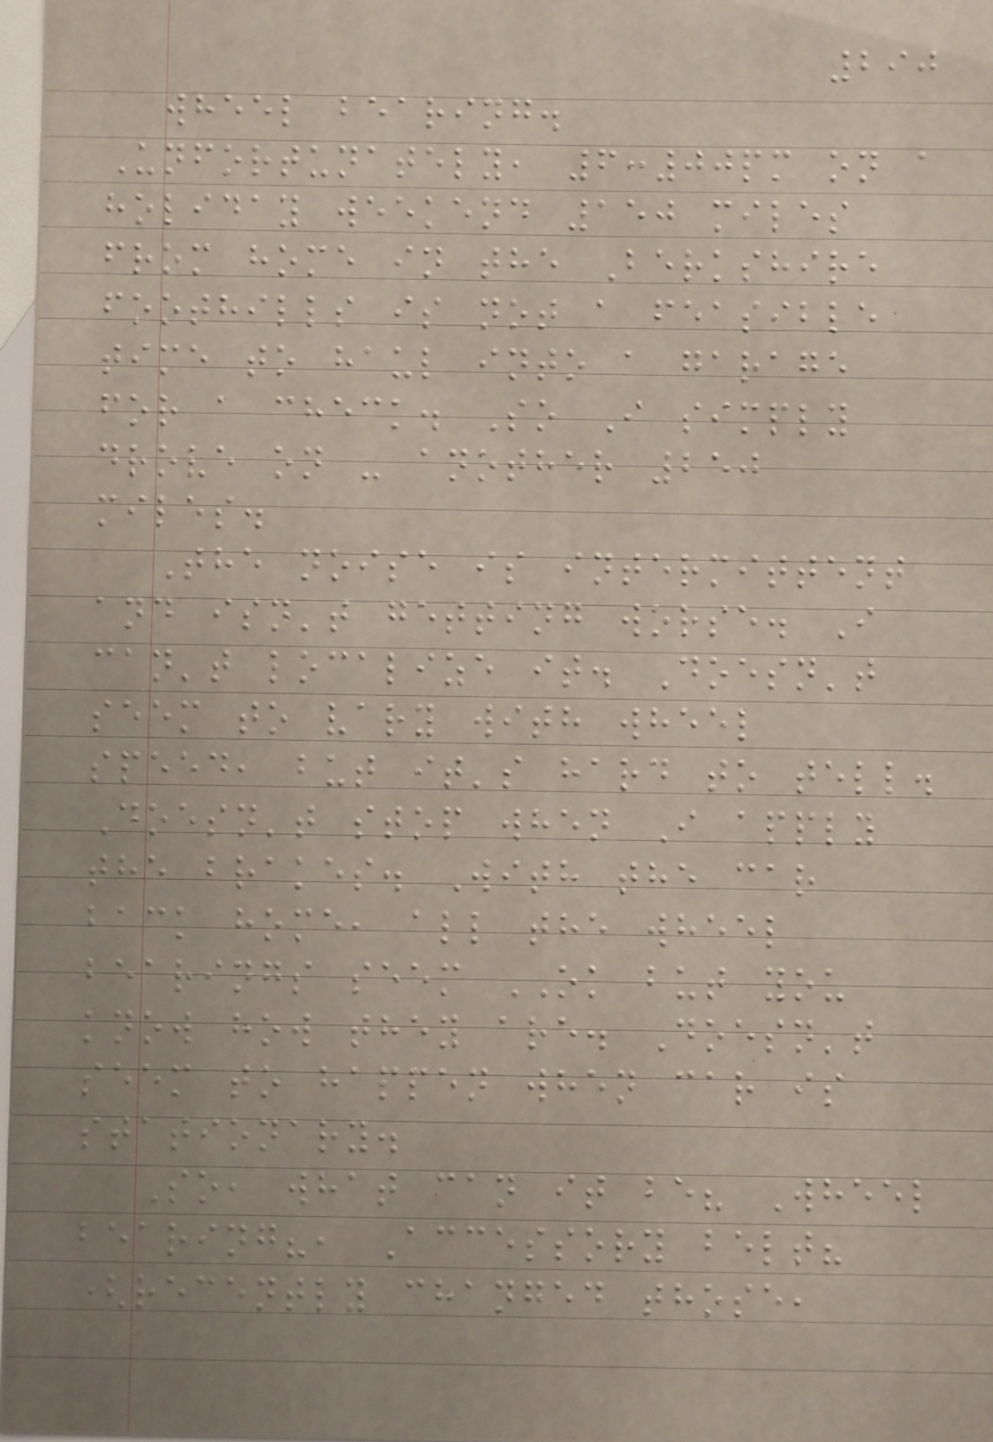290
wheel bearing.
Unfortunately, 6:00pm on a
holiday weekend 150 miles
from home in the Berkshire
foothills is not a feasible
time to haul into a garage
for a check. So I simply
drove on - another 250
miles.
The noise is intermittent
and isn't getting worse. I
can't localize it. Doesn't
seem to vary with wheel
speed, but it's hard to tell.
Doesn't stop when I apply
the brakes. With the car
back home, all the wheel
bearings seem OK but you
know how they are. Doesn't
seem to happen when car is
stationary.
So, what can it be? Wheel
bearing?, Accessory belt?
(recently changed those,
